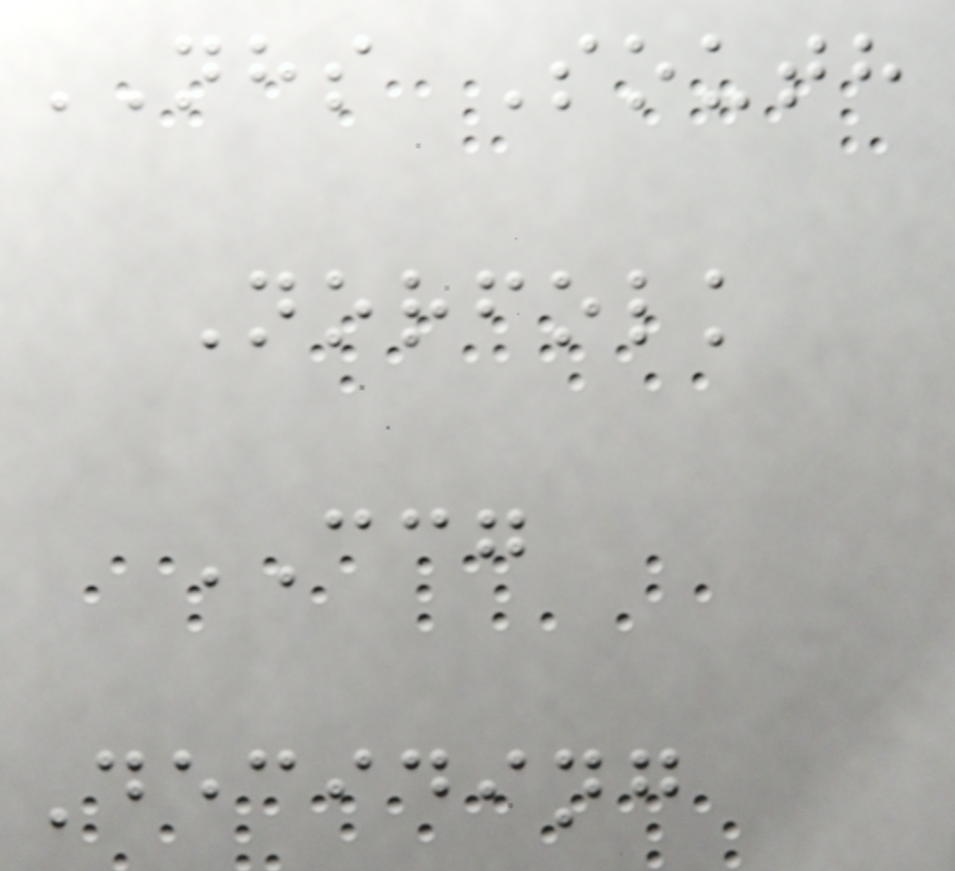NHS South
Norfolk
CCG
Deciding
